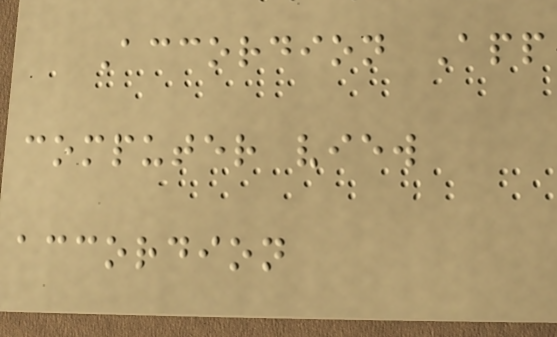Accordion App
computer view
accordion
